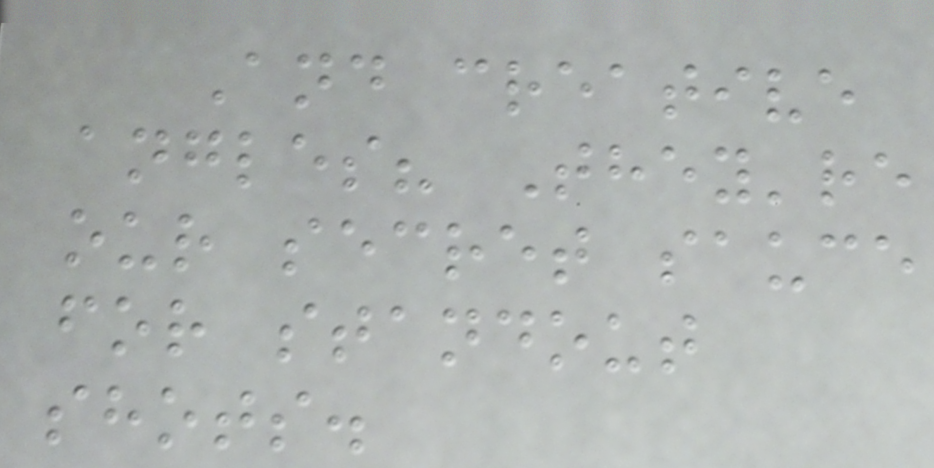And creative
angles? They're
our secret sauce
for standout
shots.
